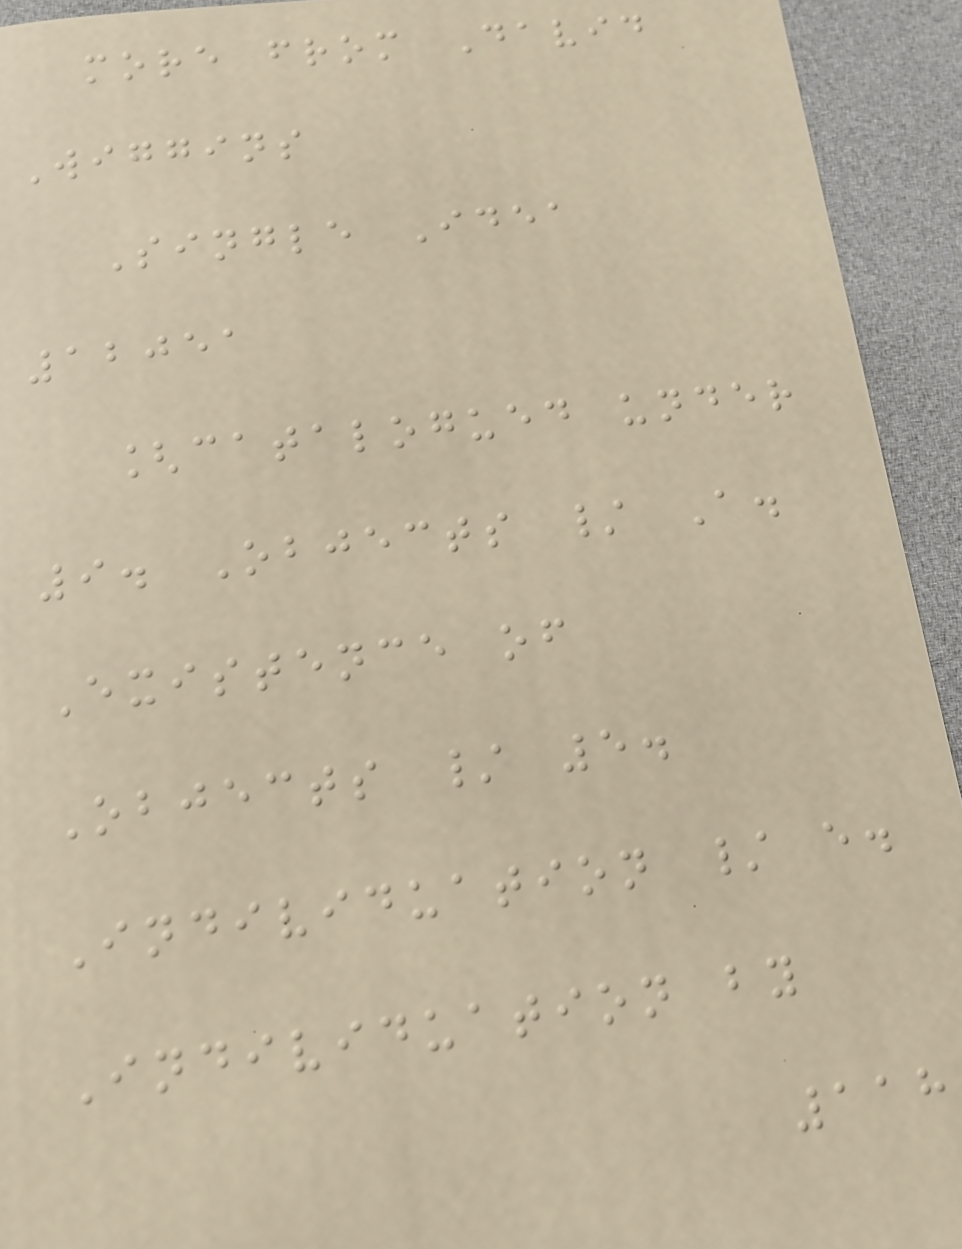more from David
Wiggins
Single Idea
12051
[catalogued under
9. Objects / A.
Existence of
Objects / 5.
Individuation / e.
Individuation by
118
